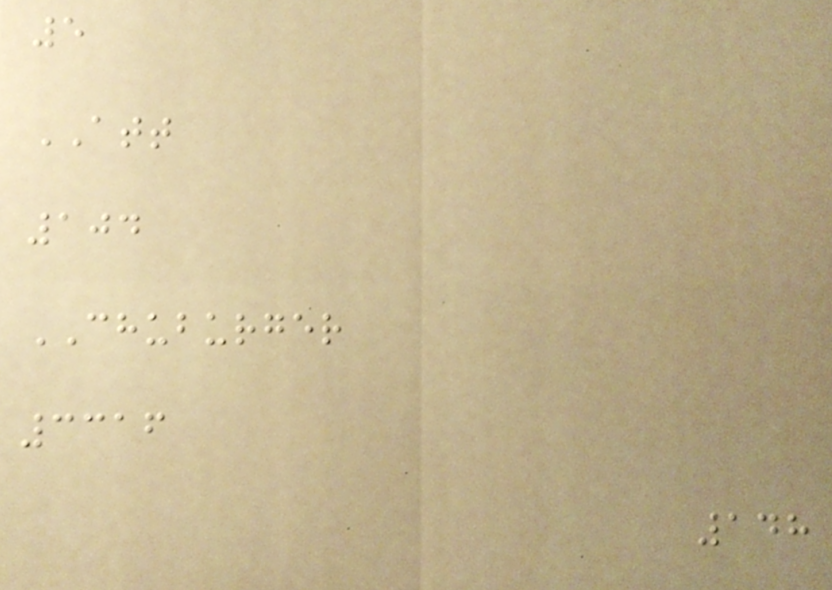5
ATT
104
CHUBURGER
3316
148
